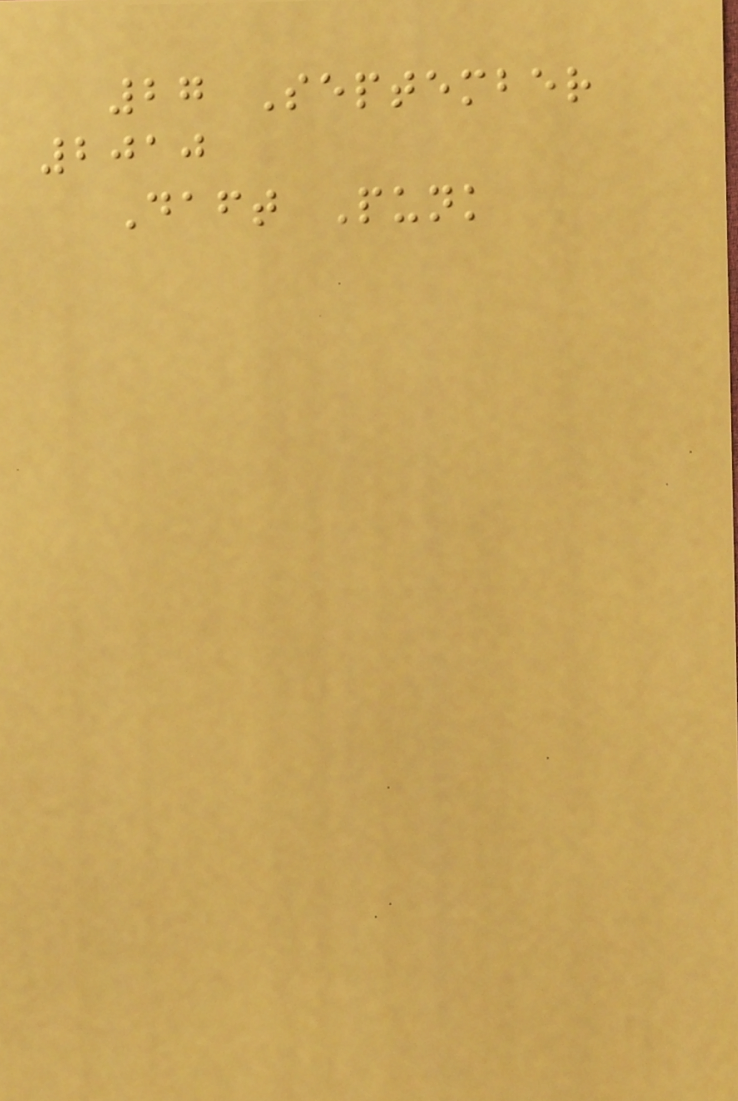27 September
2010
Daft Punk
